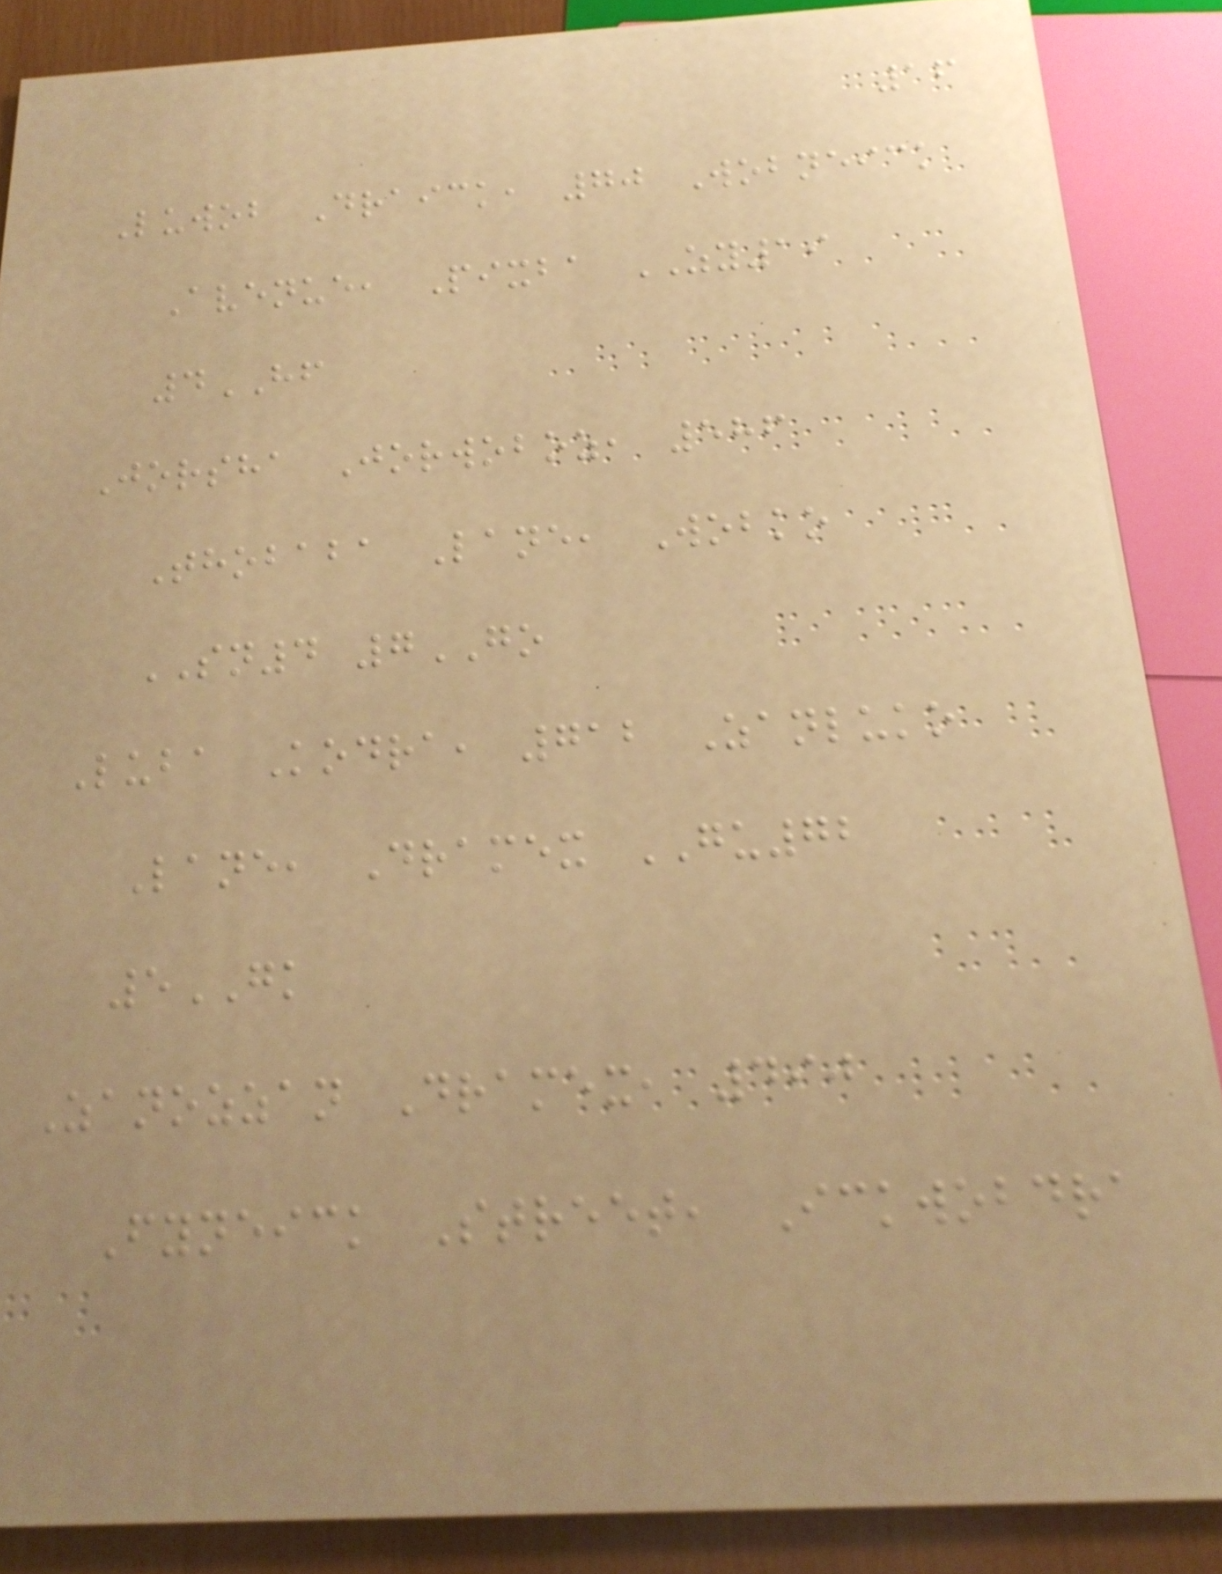16
Luwob Draick, 70 Wobneick
Avenue, Pixba ZY19
4HF
Jorsha Jorwoboz, 586
Thobaba Lane, Wobko
SN4 7GO
Luba Kodra, 712 Zanluko
Lane, Dramex GU72
5GK
Zanozzan Dramex, 490
Fyneick Street, Ickwobdra
